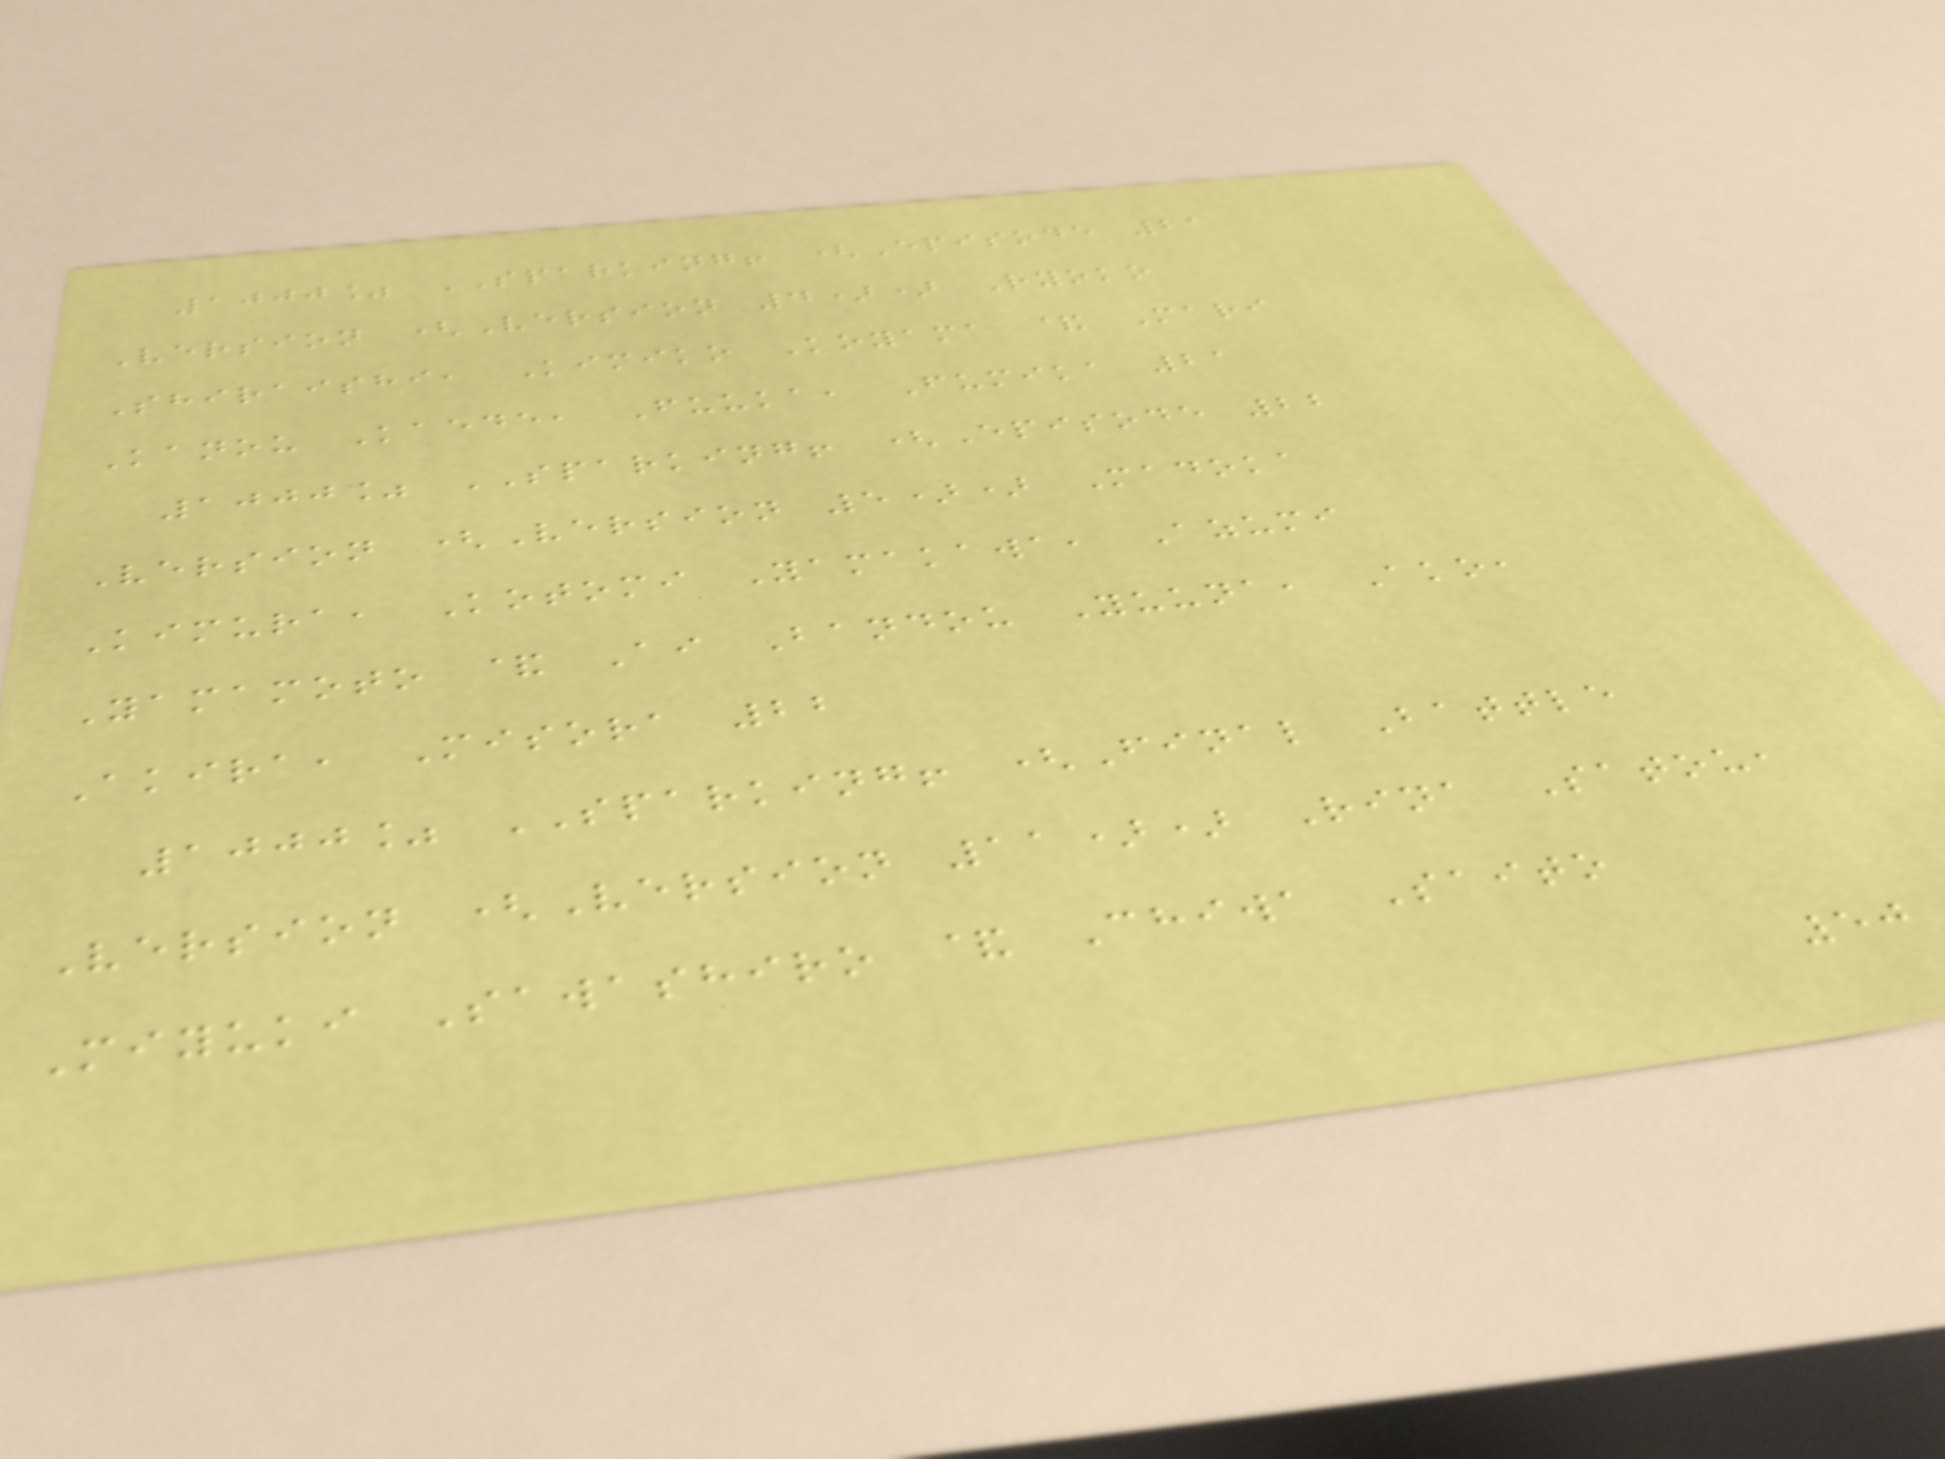1000% SPARKING! (Episode 21
Version (Version 4)) Ryoko
Shiraishi, Kimiko Koyama & Mari
Kanou Kaede, Fuuka, Fumika 21
1000% SPARKING! (Episode 22
Version (Version 5)) Madoka
Kimura, Kotomi Yamakawa, Azumi
Yamamoto & Ai Bandou Yuuna, Ako,
Akira, Misora 22
1000% SPARKING! (Final Battle
Version (Version 11)) Rina Satou,
Miyuki Sawashiro & Chiwa Saito
50
